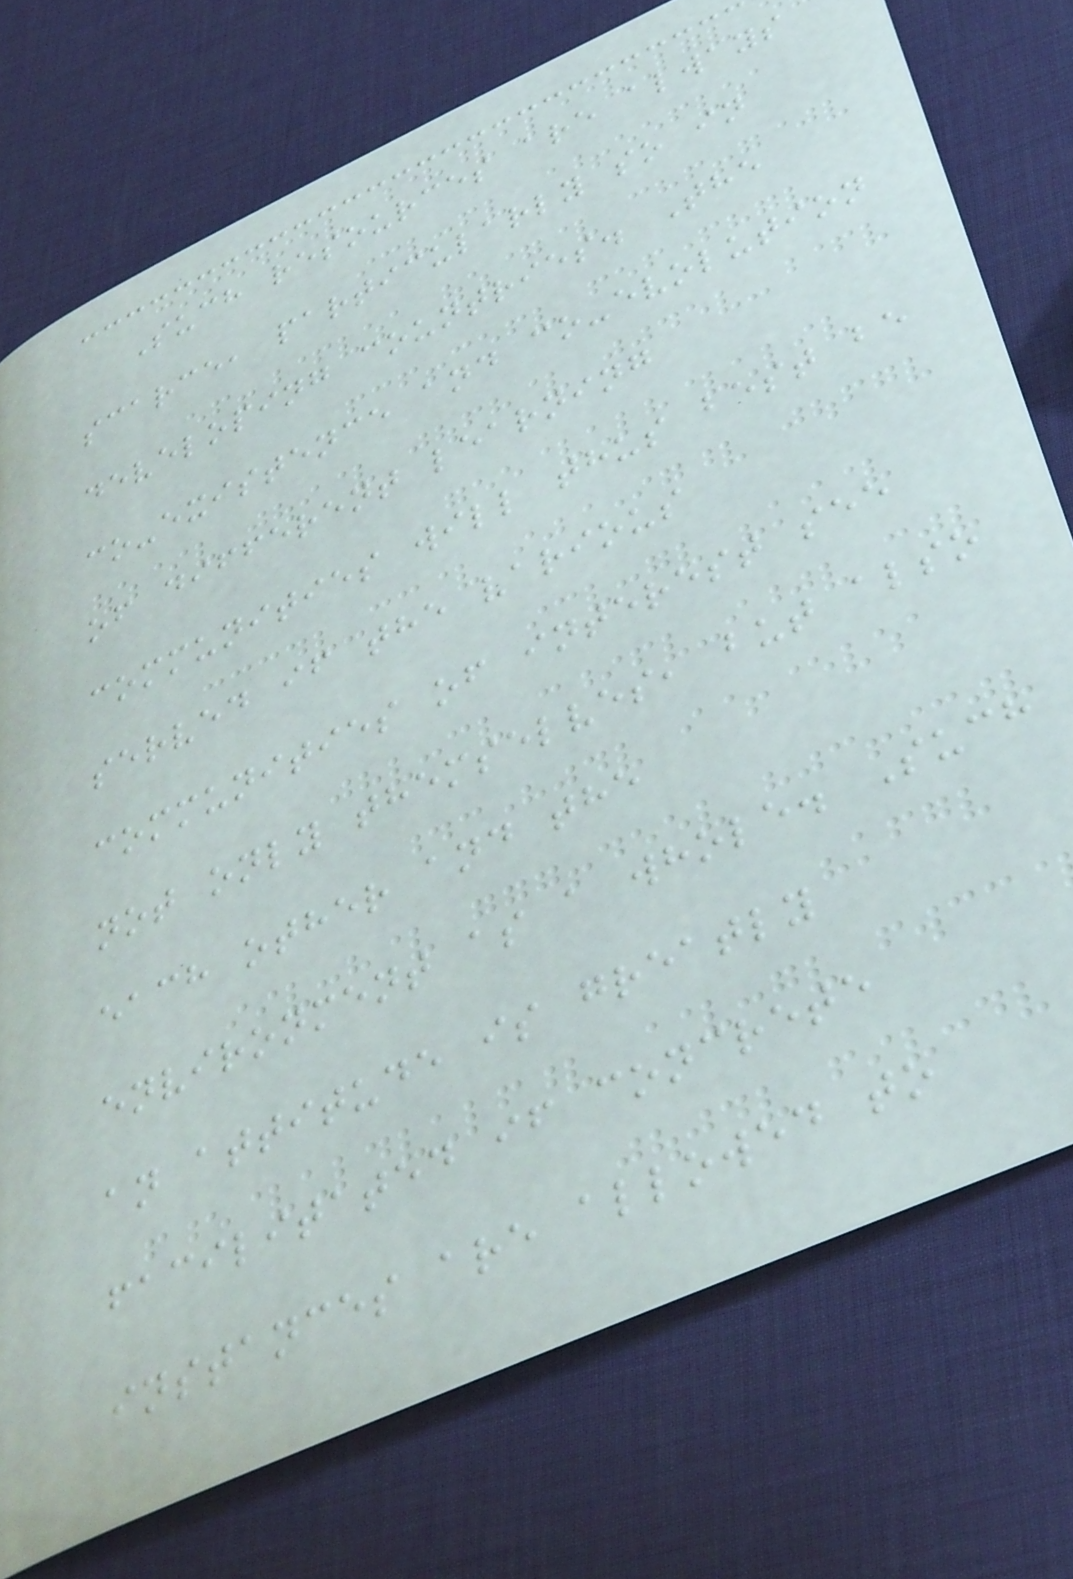Such resources are always
scarce, particularly so in
developing countries. The
co-existence and co-evolution
of different learning
communities will thus best be
served if the various
communities of interest see
not only themselves, but also
each other and the
environment as a whole. Such
an attitude is greatly
facilitated if concrete
instances are allowed to
